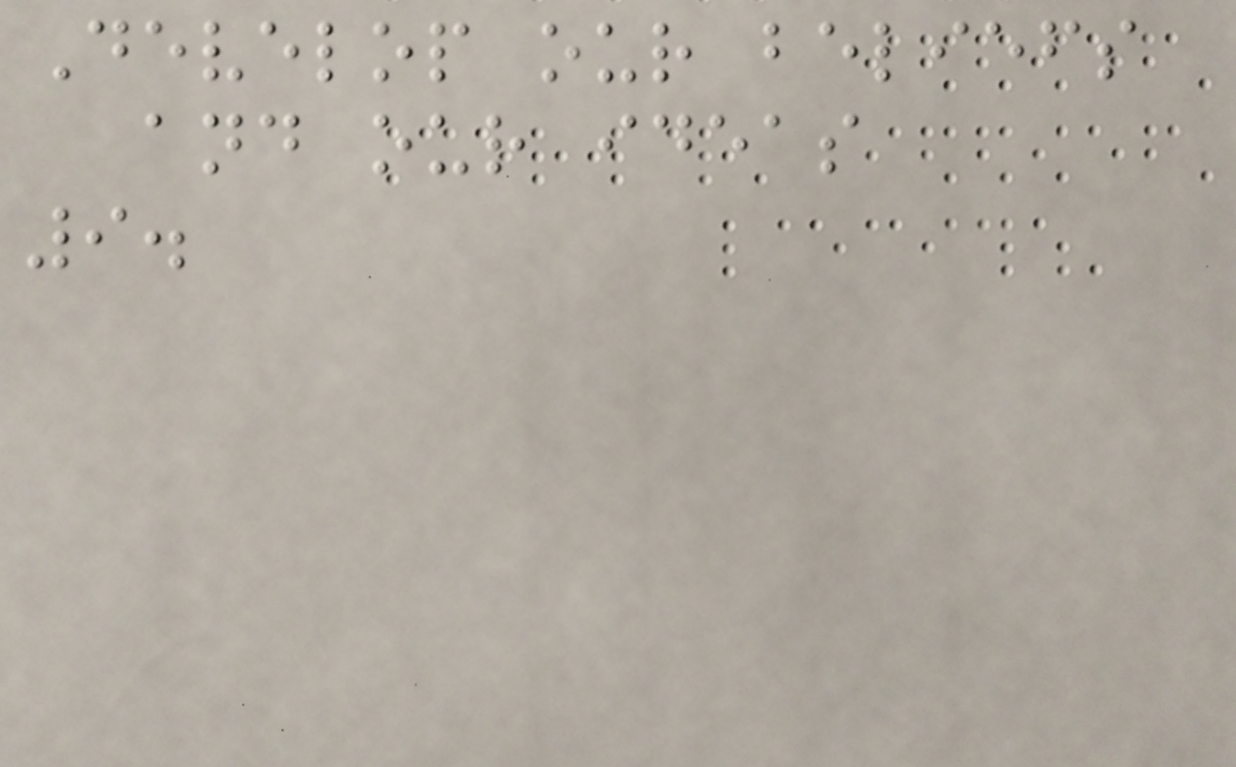Develop our beliefs
and our ideas
9.
